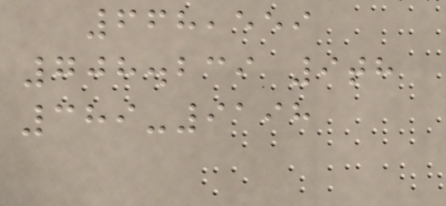668,559
708.239 9th
389-9198
